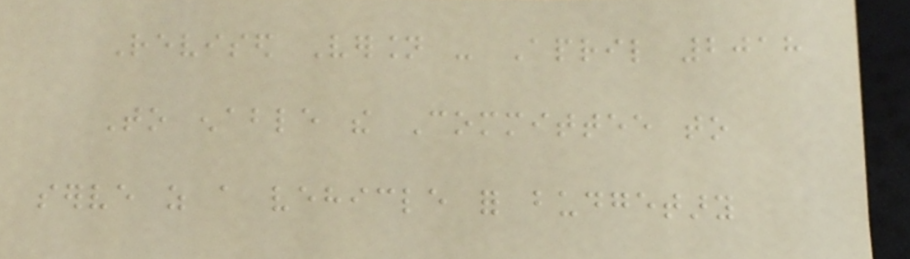Revised Version - April 2018
To enable the Committee to
serve as a vehicle for budgetary
